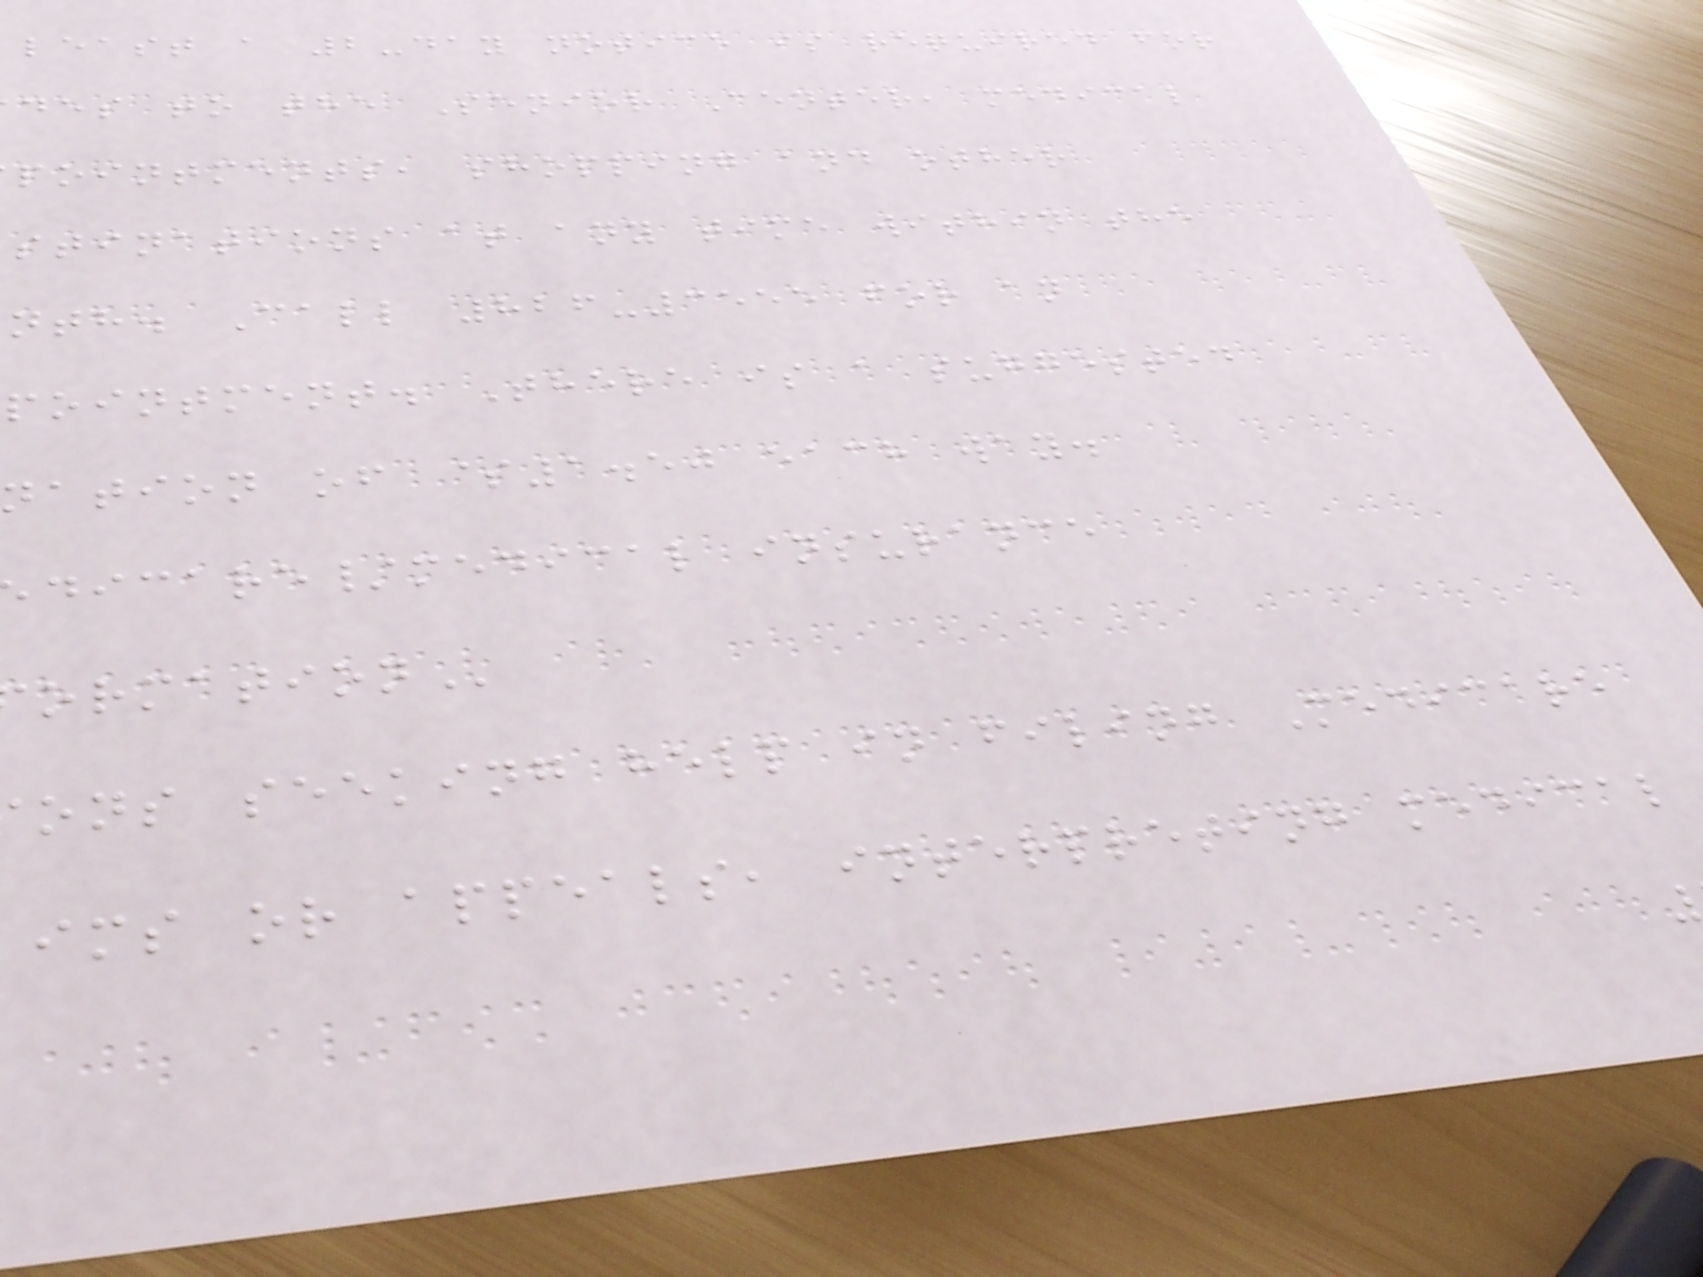least a 2-day notice is required for
des to the Senior Center, medical
pointments, shopping and other
stinations at any time within the
nth. Call 826-3555 for an
pointment. There is a suggested
nation of $1.50 each way.
dicare/medical insurance
ons seeking help in filing Medicare
ims or appeals, interpreting medical
